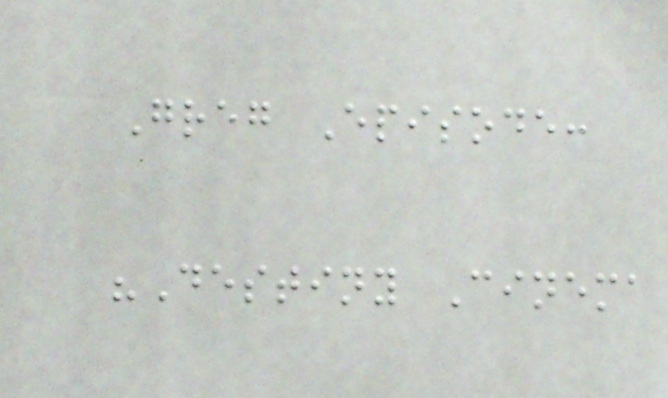Greg Episode:
"Destiny Cinema
